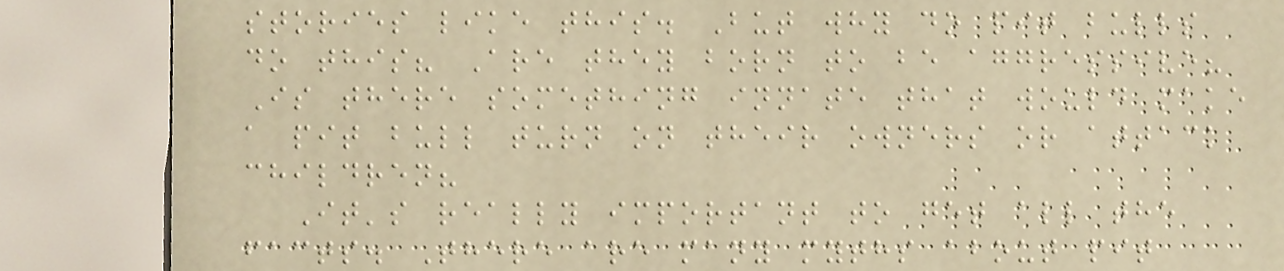stories like this. But why do pit bulls
do this? Are they born to be aggressive?
Is there something innate that would make
a pit bull turn on their owners or attack
children?
It's really important to get all the
facts. There are many myths about pit
